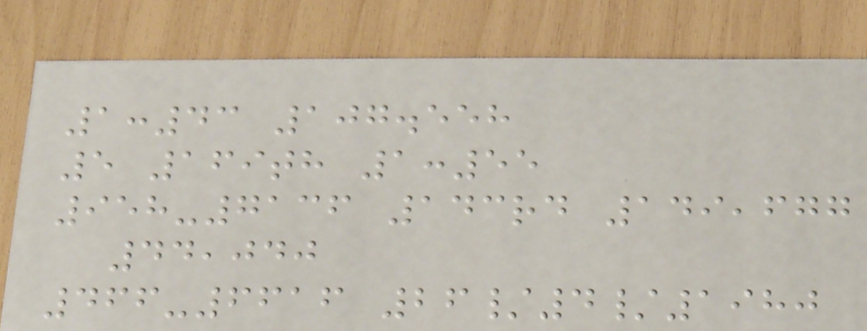1:43 107.558
5 169th 1:55
958-7136 143rd 149,677
44,040
466-6616 26/4/1980
